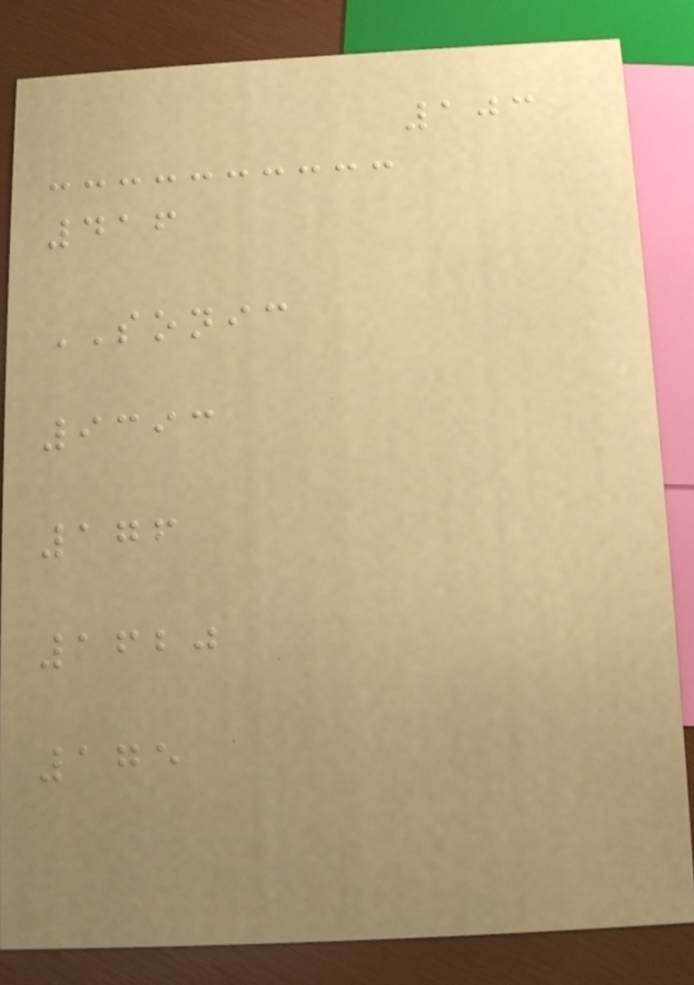103
416
SONIC
9393
176
1620
175
